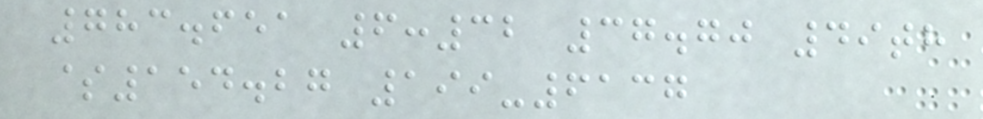783.651 6:32 37.70 49th
$154.27 199-6137
